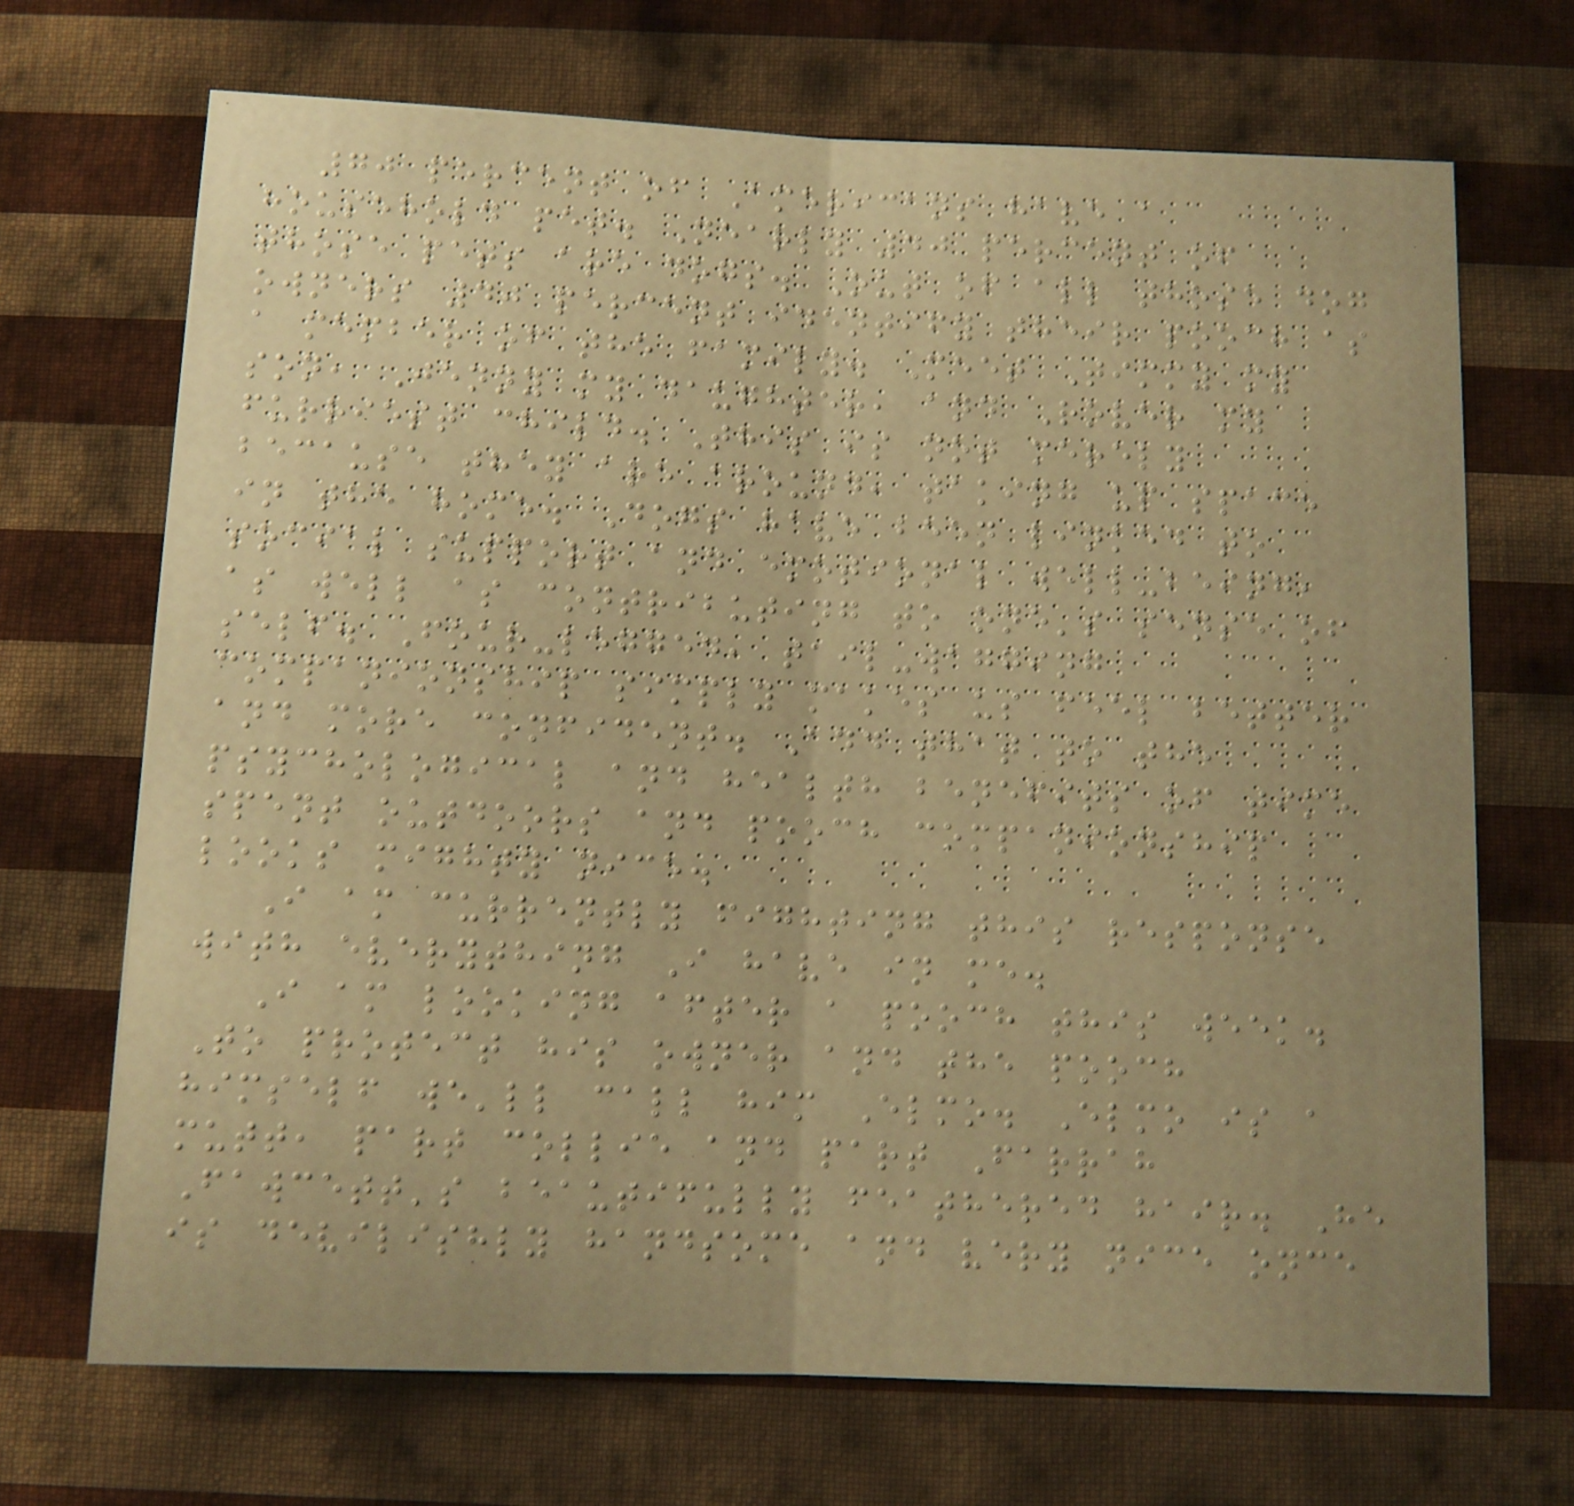70 percent of Americans have a
household pet. Nearly 40 percent of
those pets are dogs. Out of all those dog
owners 40 percent identify their pooch as
a member of the family. Meet Timmy my
son, Jenny my daughter, and Rover my
furriest child. This is not merely
because they are around, taking up space
in the home. Dogs have been linked to
social support and emotional well-being,
as well as contributing to one's sense of
self. Four-legged, tail-wagging
companionship simply makes us feel better
and more confident. Add that to the
psychological and health benefits of time
spent outdoors and pooch companionship
looks mighty nice.
I am currently fighting this response
with everything I have in me.
I am looking after a pooch this week.
To protect his owner and the pooch
himself we'll call him Elmo. Elmo is a
mutt, part collie and part Farrah
Fawcett's beautifully feathered hair. He
is devilishly handsome and very nice once
